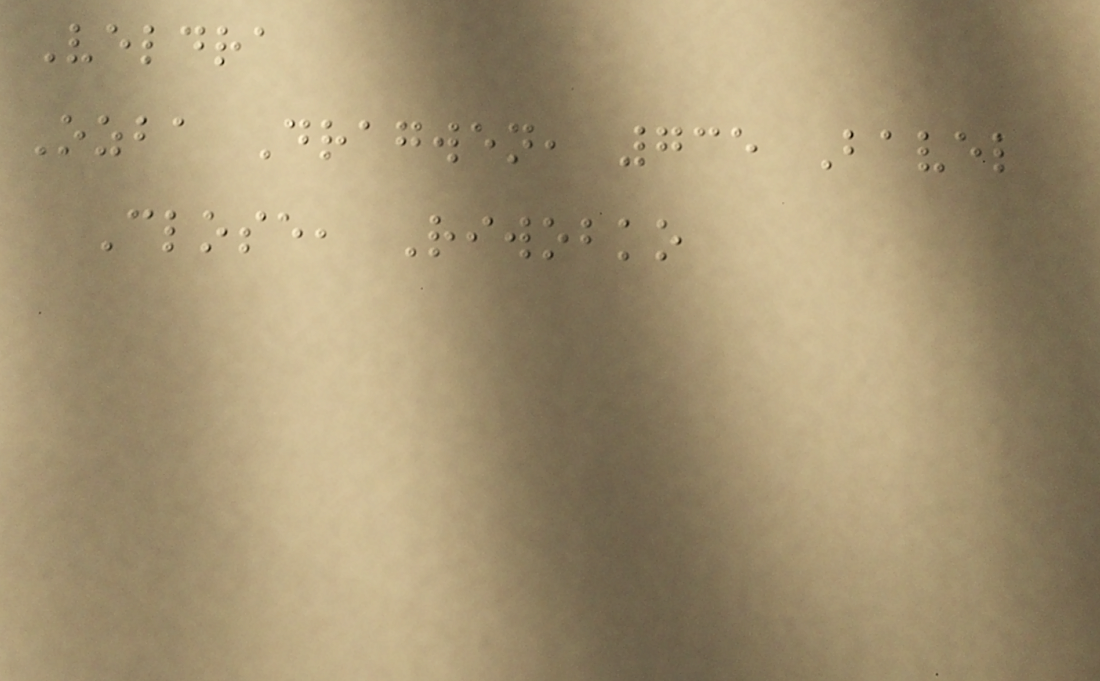Veldra
Ozba Dragwen, 735 Bavel
Close, Riwobko
